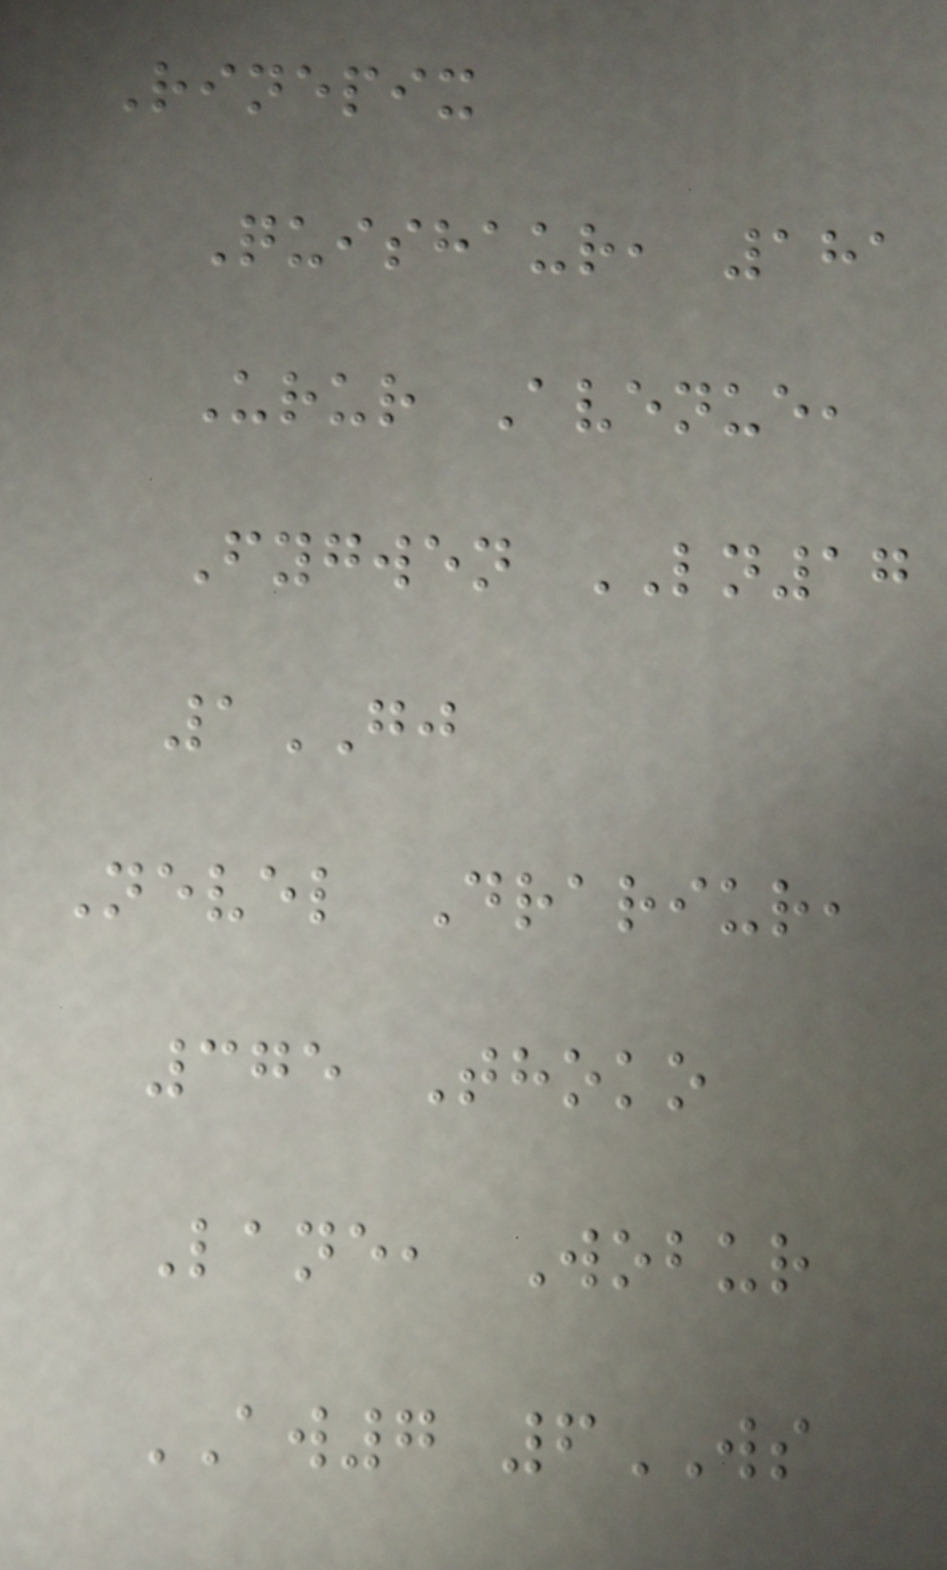Rinepix
Quishaur, 181
Urur Avenue,
Fygwen LN17
1GJ
Nevel Drariur,
375 Thoko
Lane, Wobur
AW7 6WS
